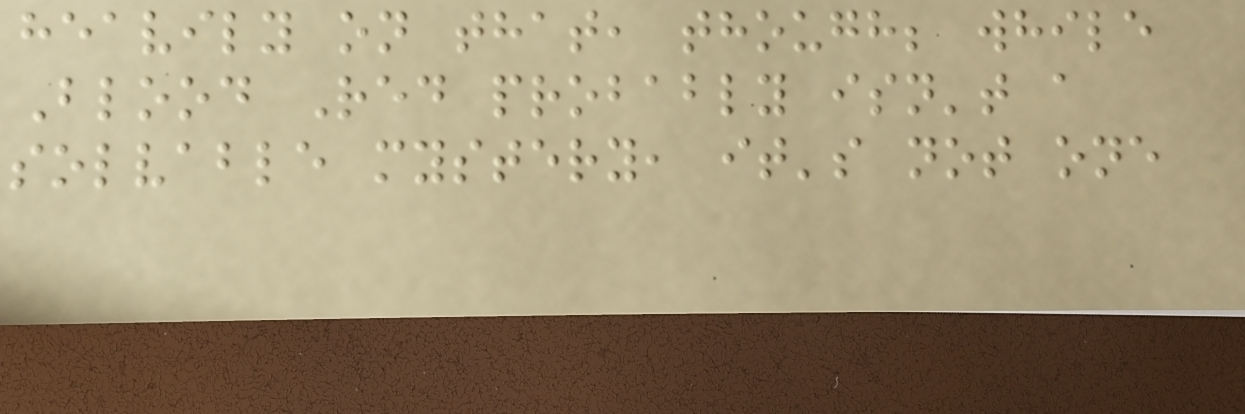heavily on that, though; while
Blood Red probably isn't a
solvable mystery, it's not one
